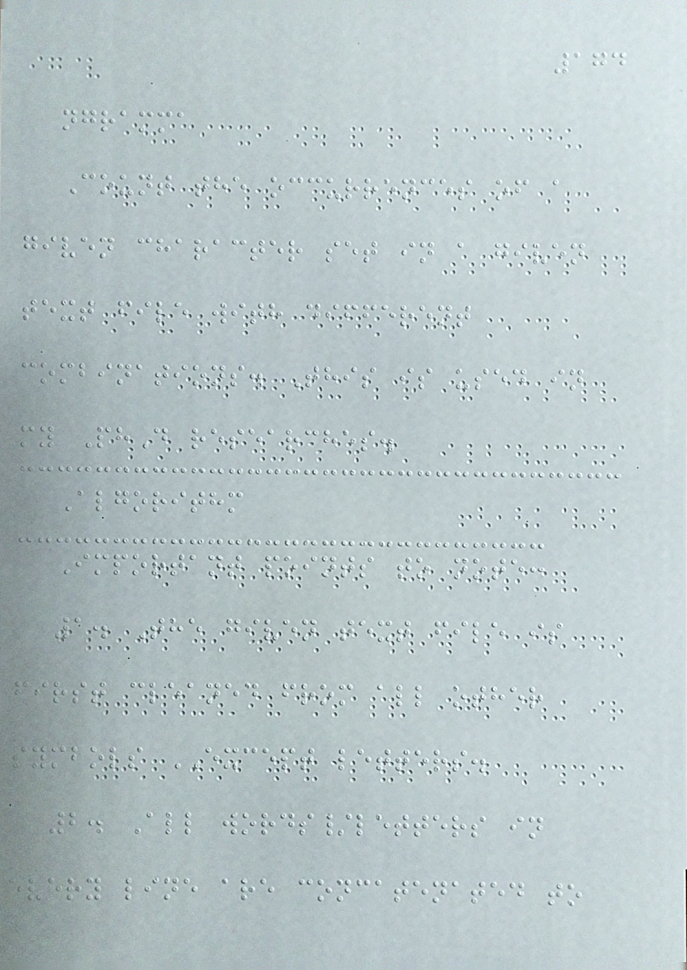174
ngramma
Count the occurrences of a
given character set in a given
text file with different
combinations. This is used in
my PhD researches.
Algorithm
Important points to note:
1. The given text file is
first cleaned from all other
symbols EXCEPT letters.
2. All words/letters in
every line are concatenated to
